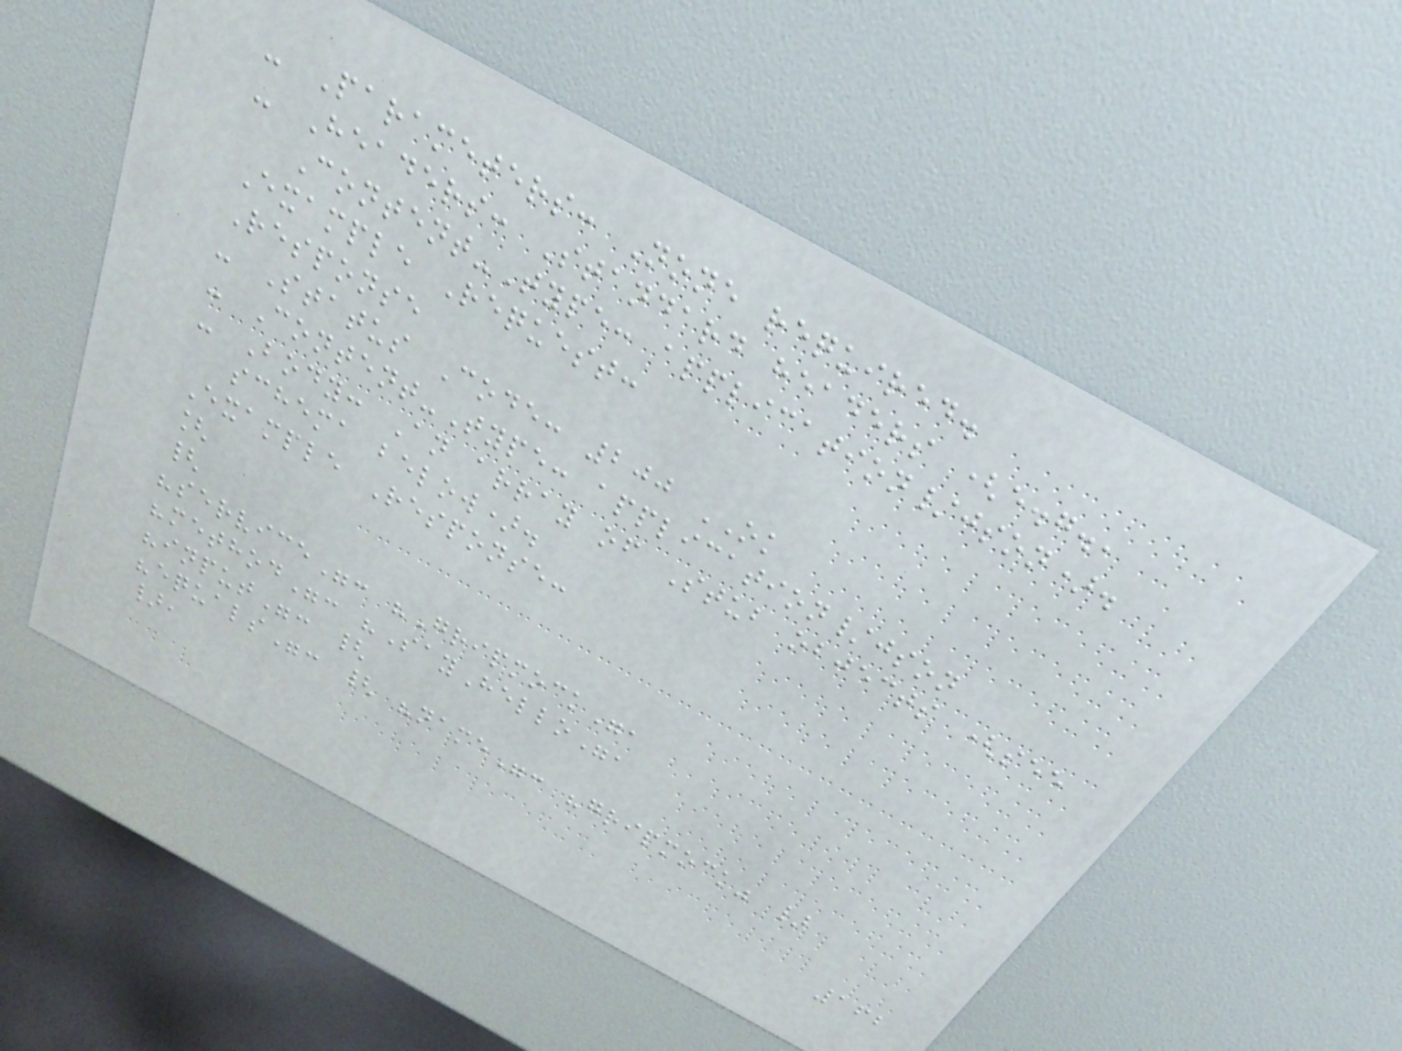- Parameters: None required.
- Headers: Standard headers (e.g.,
Content-Type: application/json).
Example Request:
Response
- Status Code: 200 OK
- Content-Type: application/json
- Body: An array of Stub objects (see
schema below).
Example Response:
[
{
"service": "Gripmock",
"method": "SayHello",
"input": {
"equals": { "name": "gripmock" }
},
162
